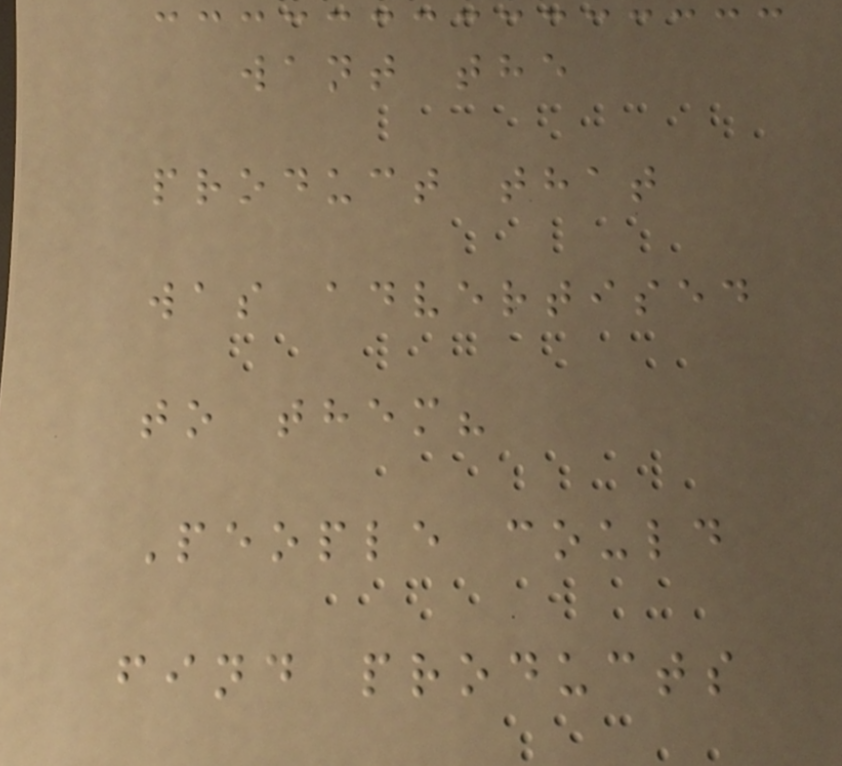want the
product that
was advertised
to them?
People could
find products
